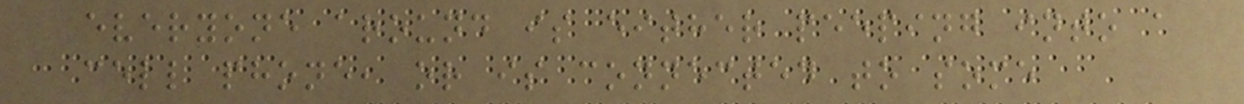everyone around is either peeping into a
cell phone, or is connected to some
